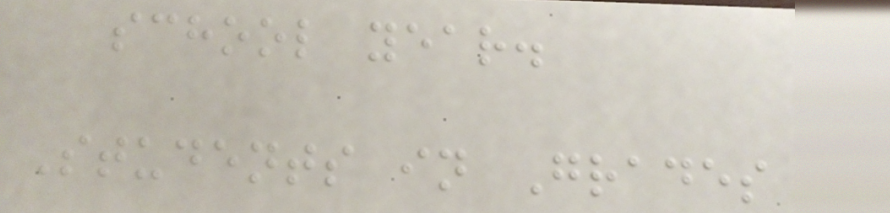school year.
Students in Grades
